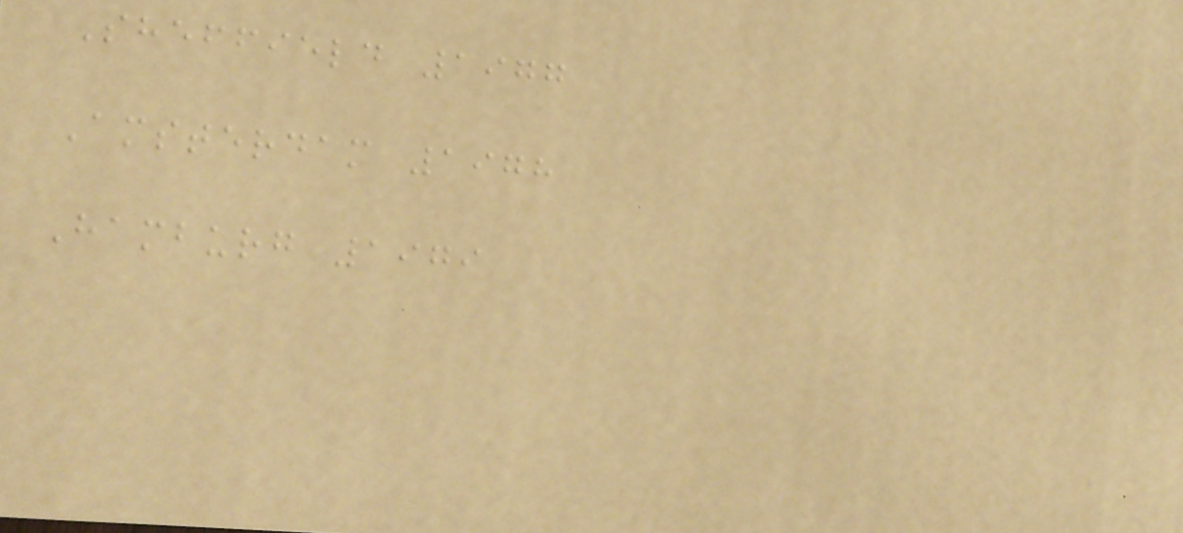Sheffield 1977
Amsterdam 1978
Hamburg 1979
